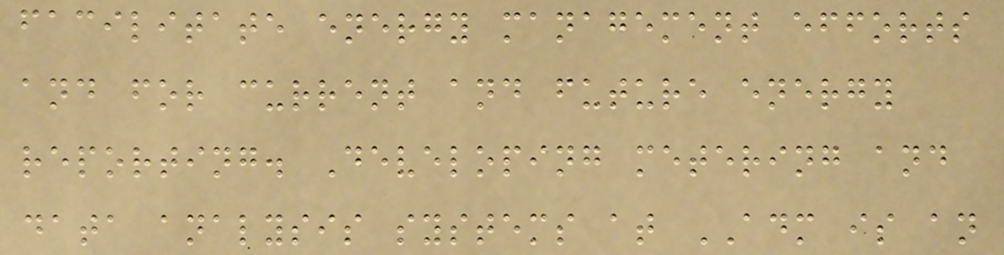facilitate energy management efforts
and for current and future energy
reporting. Developing metering and
data analysis systems at ADM is an
